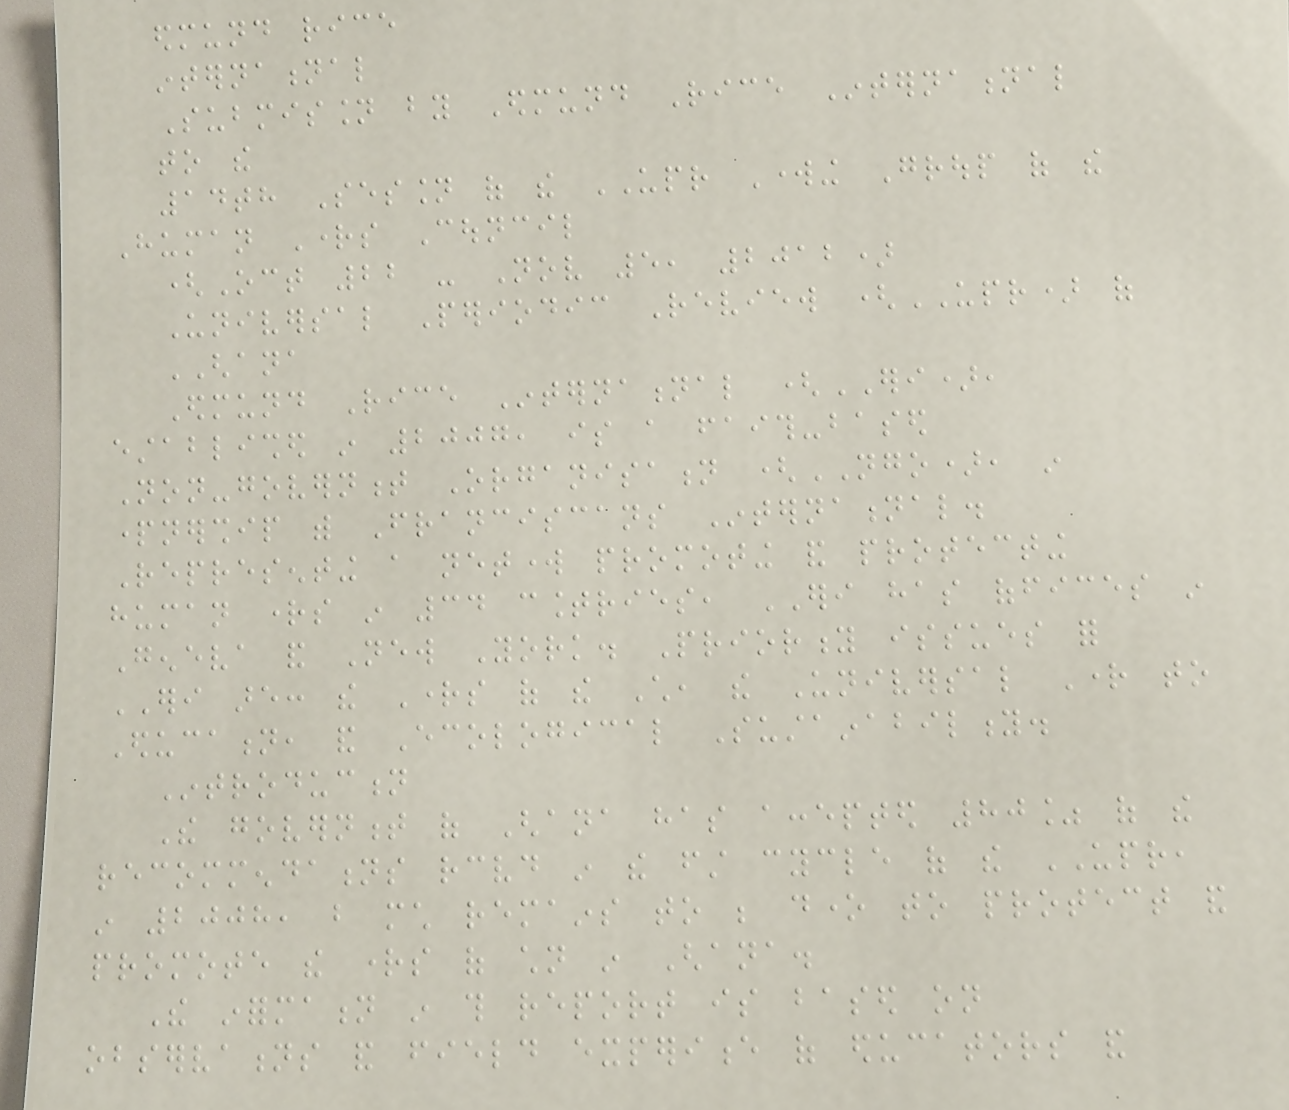edmund rice
international
Submission by Edmund Rice International
to the
14th Session of the UPR Working Group of the
Human Rights Council
(Oct 22 - Nov 5, 2012)
Universal Periodic Review (UPR) of
GHANA
Edmund Rice International (ERI),
established in 2007, is a faith-based
Non-government Organisation (NGO), in
partnership with Franciscans International.
Representing a network promoting and protecting
human rights in 34 countries, ERI has offices in
Geneva and New York. Priority issues for
ERI are: the Rights of the Child, the Universal Right to
Education, and Ecological Sustainability.
Introduction
The government of Ghana has accepted 80% of the
recommendations received in the first cycle of the UPR,
in 2008, but much remains to be done to protect and
promote the rights of children in Ghana.
The information in this report is based on
observations and field experience of educators and
